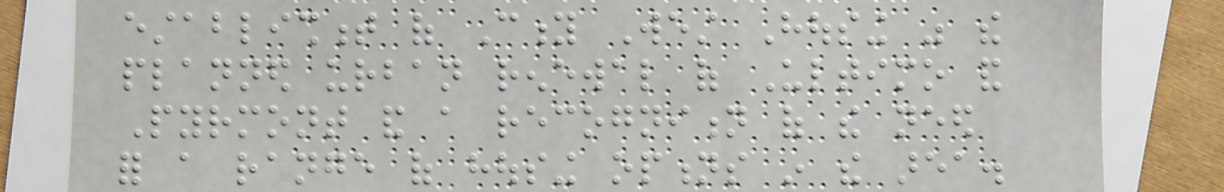establishment of City West Housing was the
planned urban renewal of Ultimo and
Pyrmont and a recognition of the need
for a range of housing options in the area.
